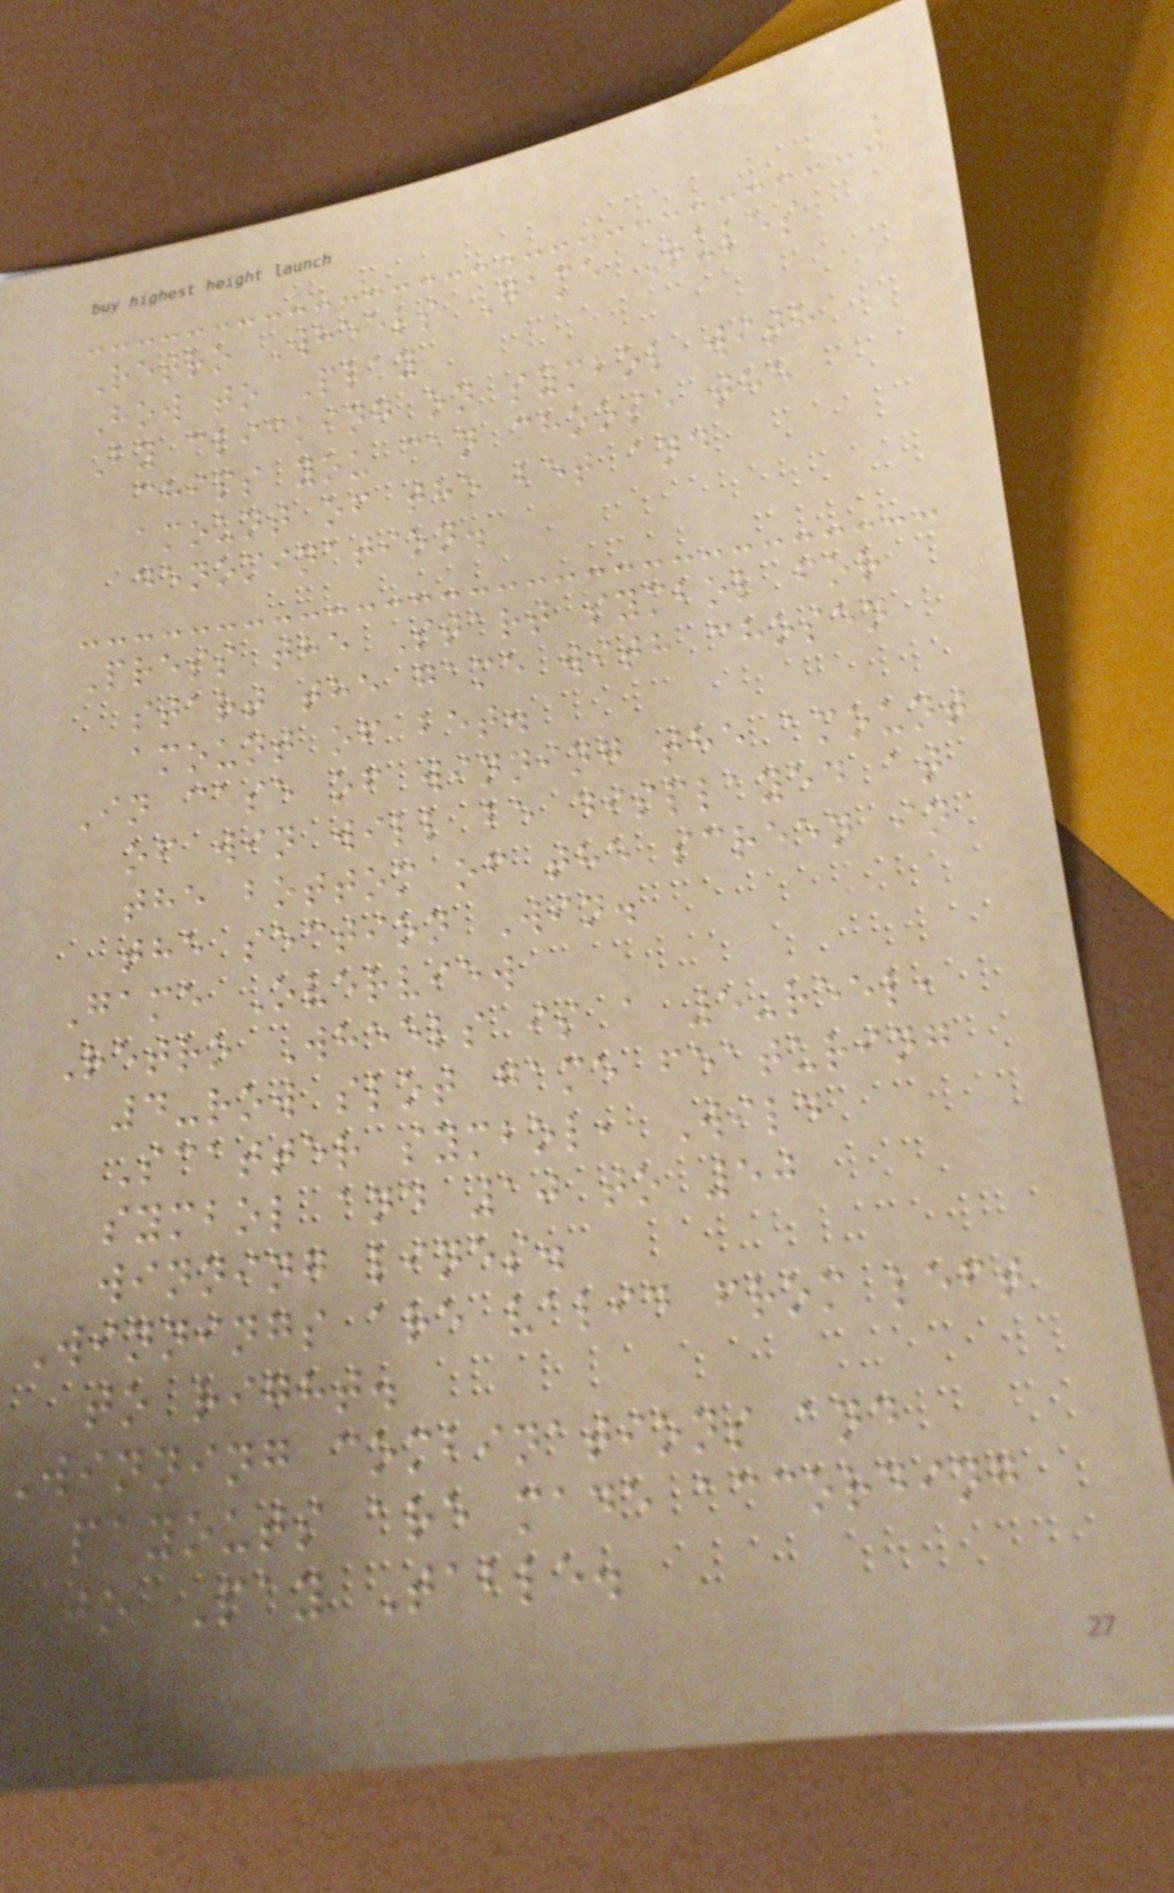Retro Wheels Game Rules
How to Play
By clicking on symbol with
chips you can choose the
amount of the bet and
denomination.
Press the Start symbol for
start the game with chosen
amount of bet.
In case of winning the amount
of win will be displayed at
the bottom of the screen in
the section Win.
Game Overview
Retro Wheels is a 5-reel,
4-row slot game featuring
Scatter symbol, Wild
symbol and 10 to 50
winning lines.
Winnings are valid from left
to right.
Winning combinations and
payouts are made according
to Pay Table.
